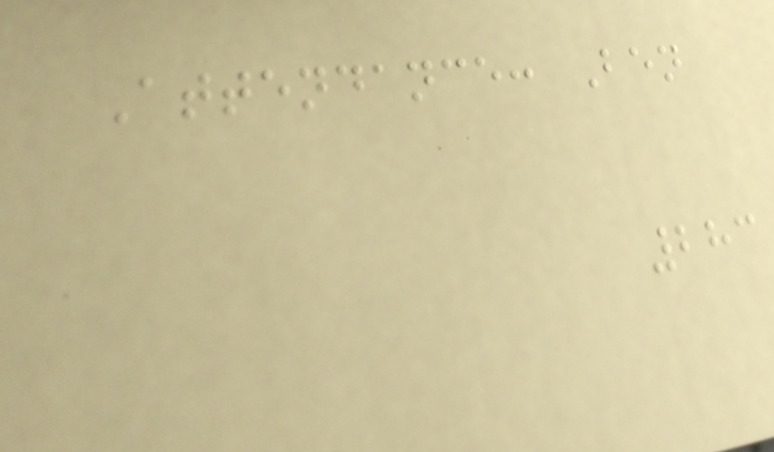Attendance: Ben
283
